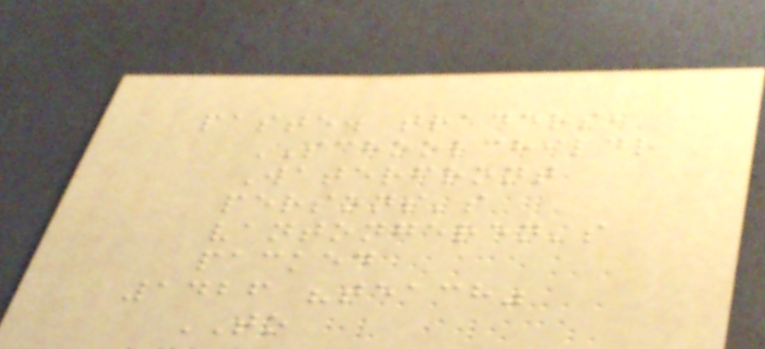paste. traders,
SCHOOLCHILDR
Waterfront
persons's
vantongeren's
packed
1426 "teach"
TO
